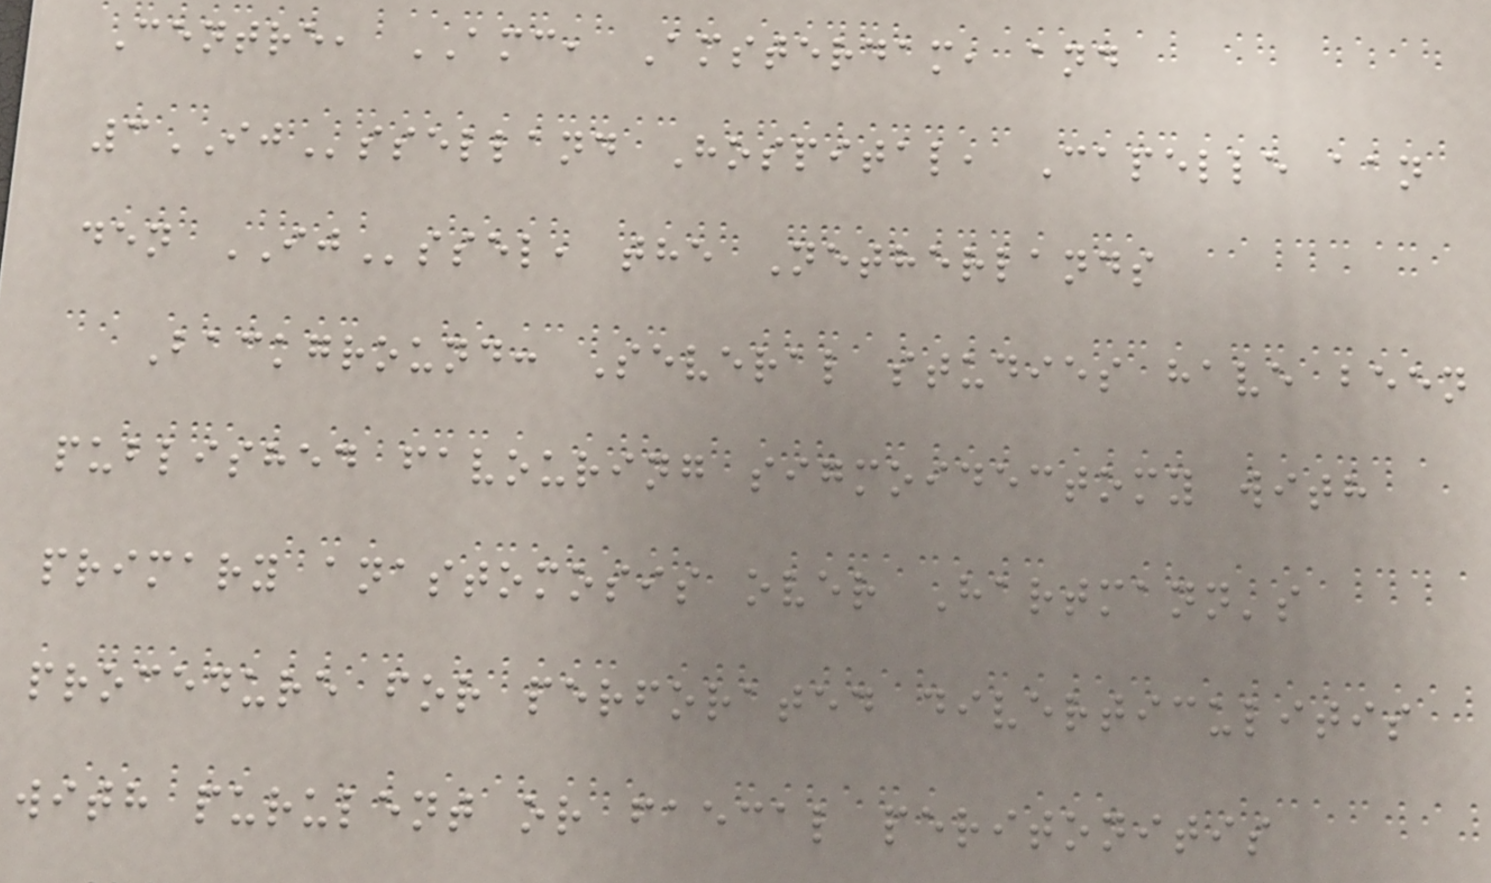Centre, AMC, Amsterdam, and
3IJsselland Hospital, Capelle aan
den IJssel, the Netherlands
Background: Several studies have been
published favouring sigmoidectomy with
primary anastomosis over Hartmann's
procedure for perforated diverticulitis
with purulent or faecal peritonitis
